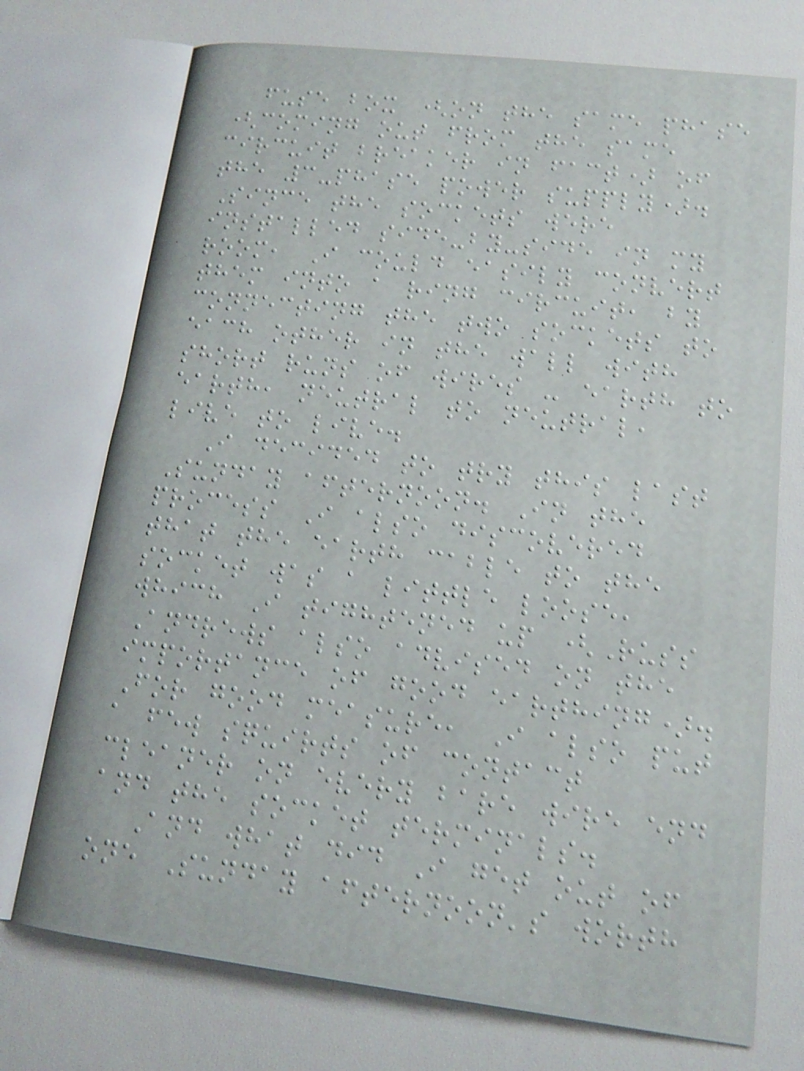fuse box (on the same phase
(coming out from the same
circuit breaker in fact) of
the 3-phase power supply).
Since the sockets were
installed side-by-side in my
room, I could easily convert
them into a ring circuit, by
connecting the two sockets to
each other in the wall with
short runs of wires - earth to
earth, neutral to neutral,
live to live.
I decided to try this last
Sunday afternoon. In the
process I also discovered
that the earth cable to the
socket was a little loose,
which I tightened up (Russ
Andrews also advised on the
importance of good earthing).
For good measure, I also put
a few squirts of contact
cleaner on every bare wire end
and the socket terminals.
And what did I get out of
one Sunday afternoon's worth
